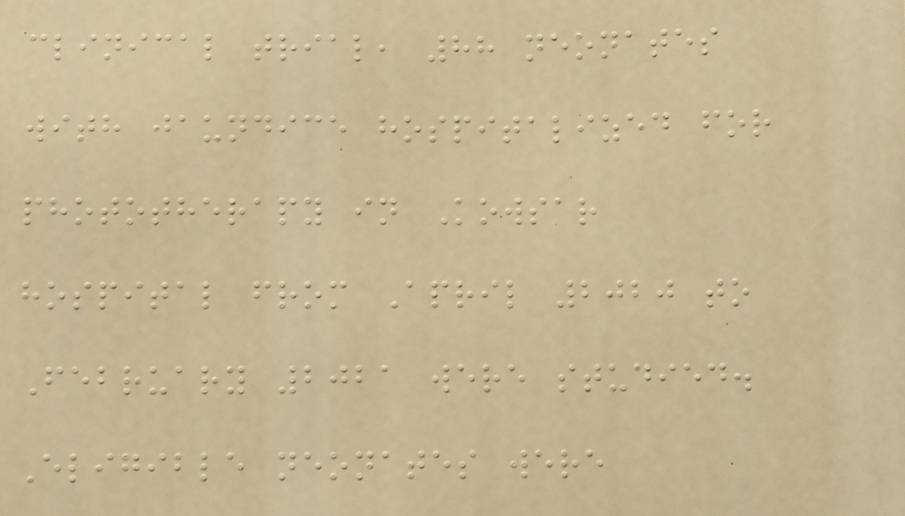clinical trial, 88 neonates
with jaundice hospitalized for
phototherapy in Kowsar
hospital from April 2020 to
February 2021 were studied.
Eligible neonates were
